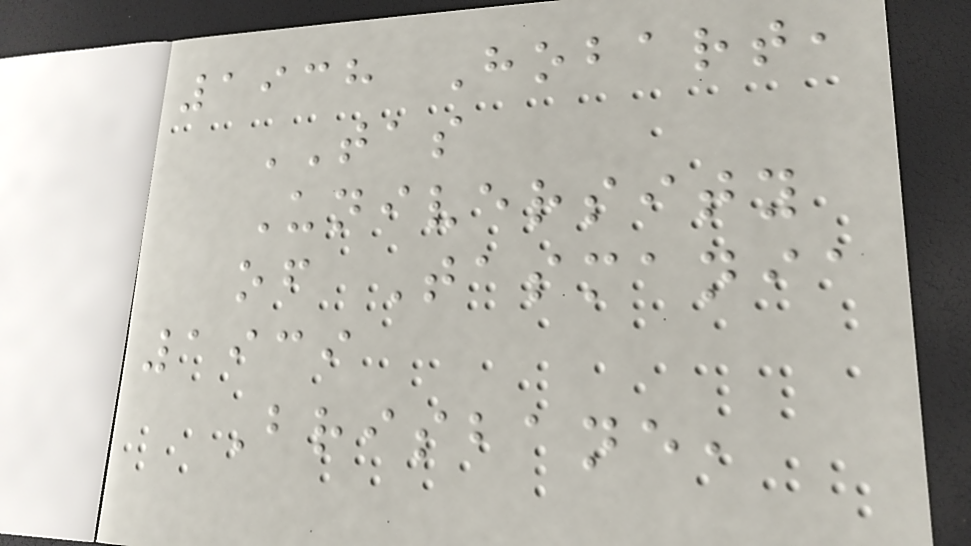1938 Hobart,
TAS
University
of Tasmania
1939
Brisbane,
